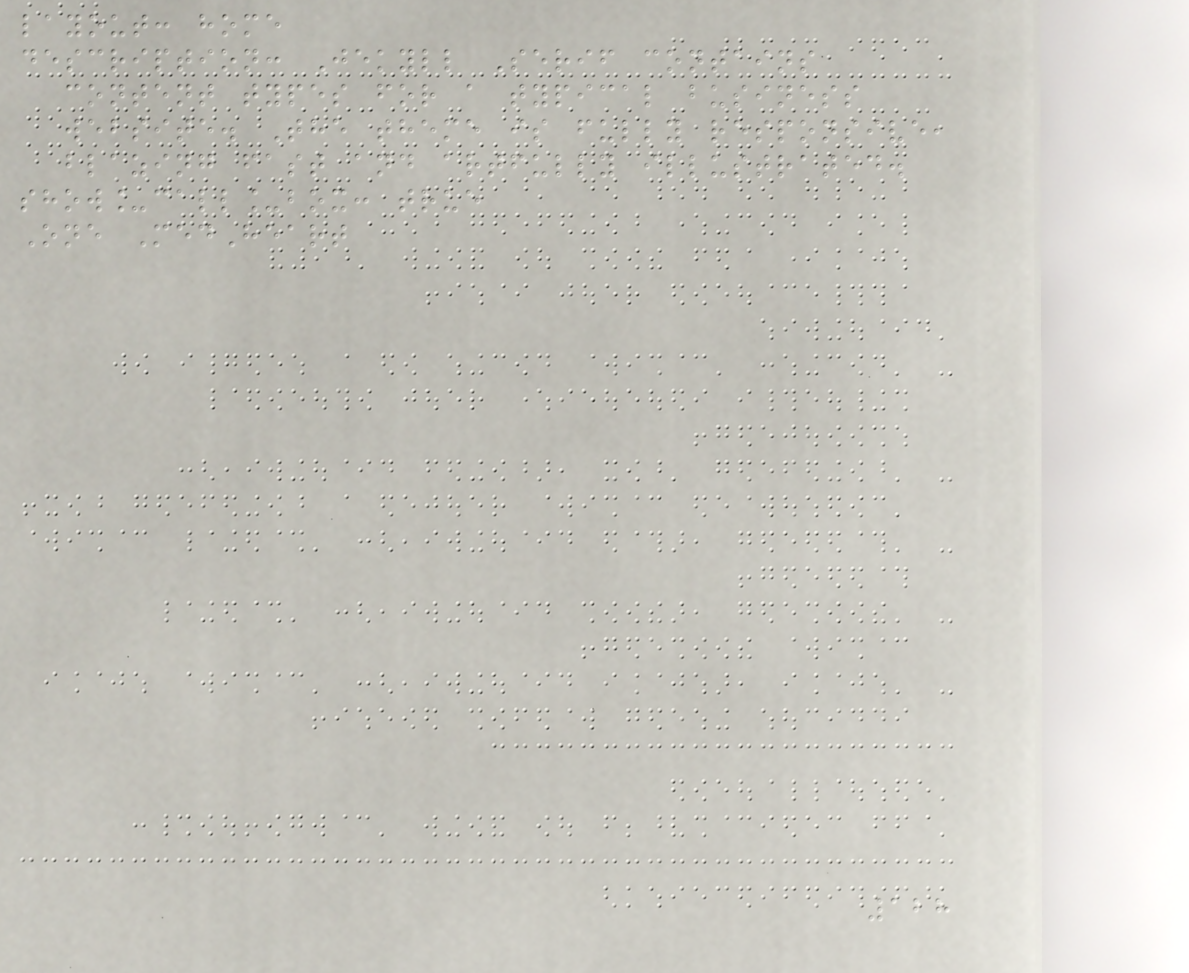layout: home
description: Jekyll Serif contains
content types for a typical business
website. The theme is fully responsive,
blazing fast and artfully illustrated.
show_call_box: true
One MedHeart
128
